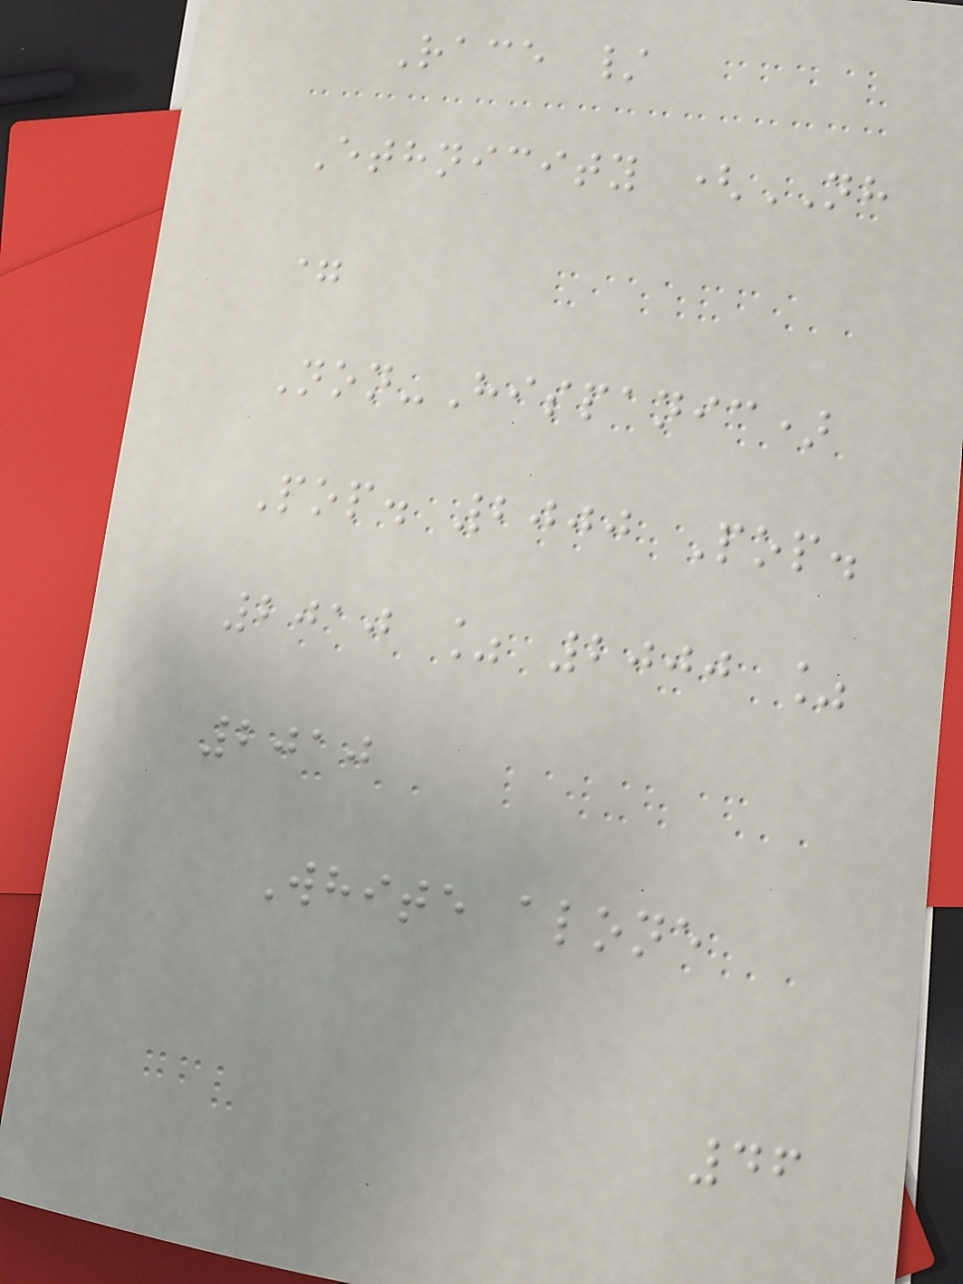Race /
Ethnicity (NH
=
Non-Hispanic)
Pop. 2000 Pop.
2010 % 2000 %
2010
White alone
46
